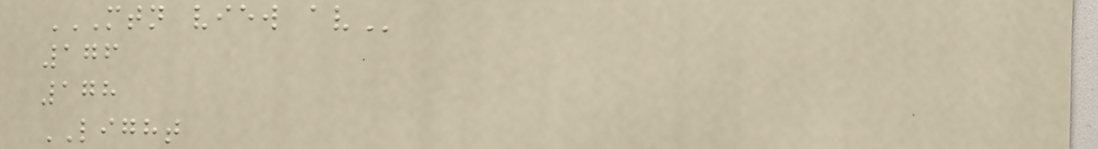MTN VIEW AV
176
178
LIGHT
